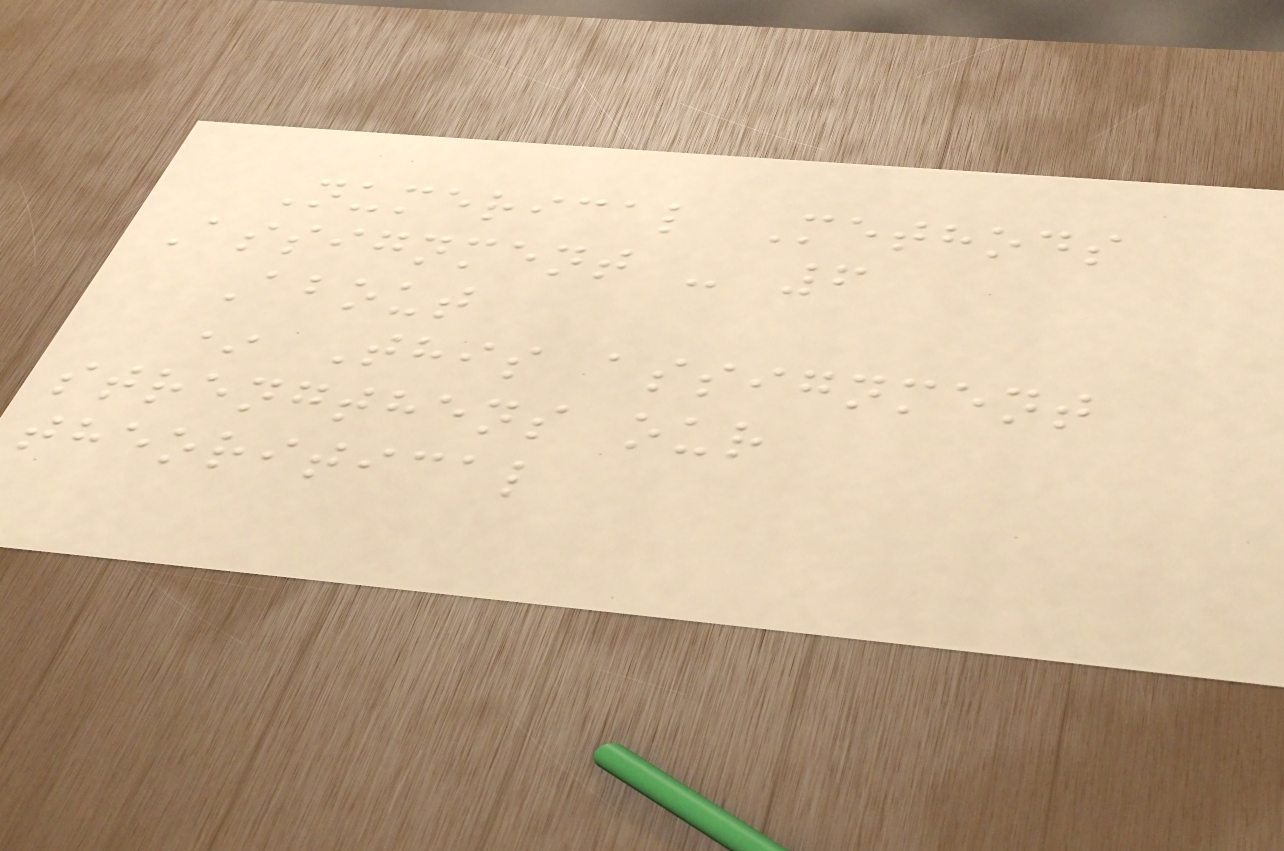Numerical Methods
Assignment - 6
About
* This assignment
strengthens our
theoritical
